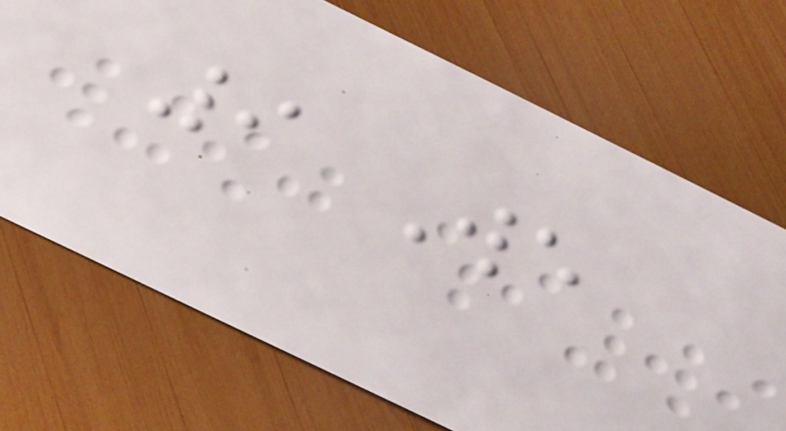9 We
